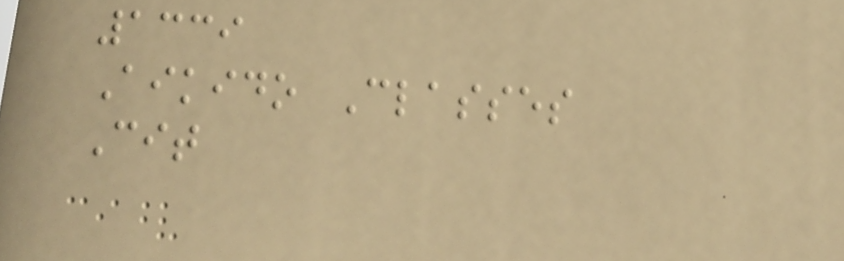1339
Aikido Classes
Cit
